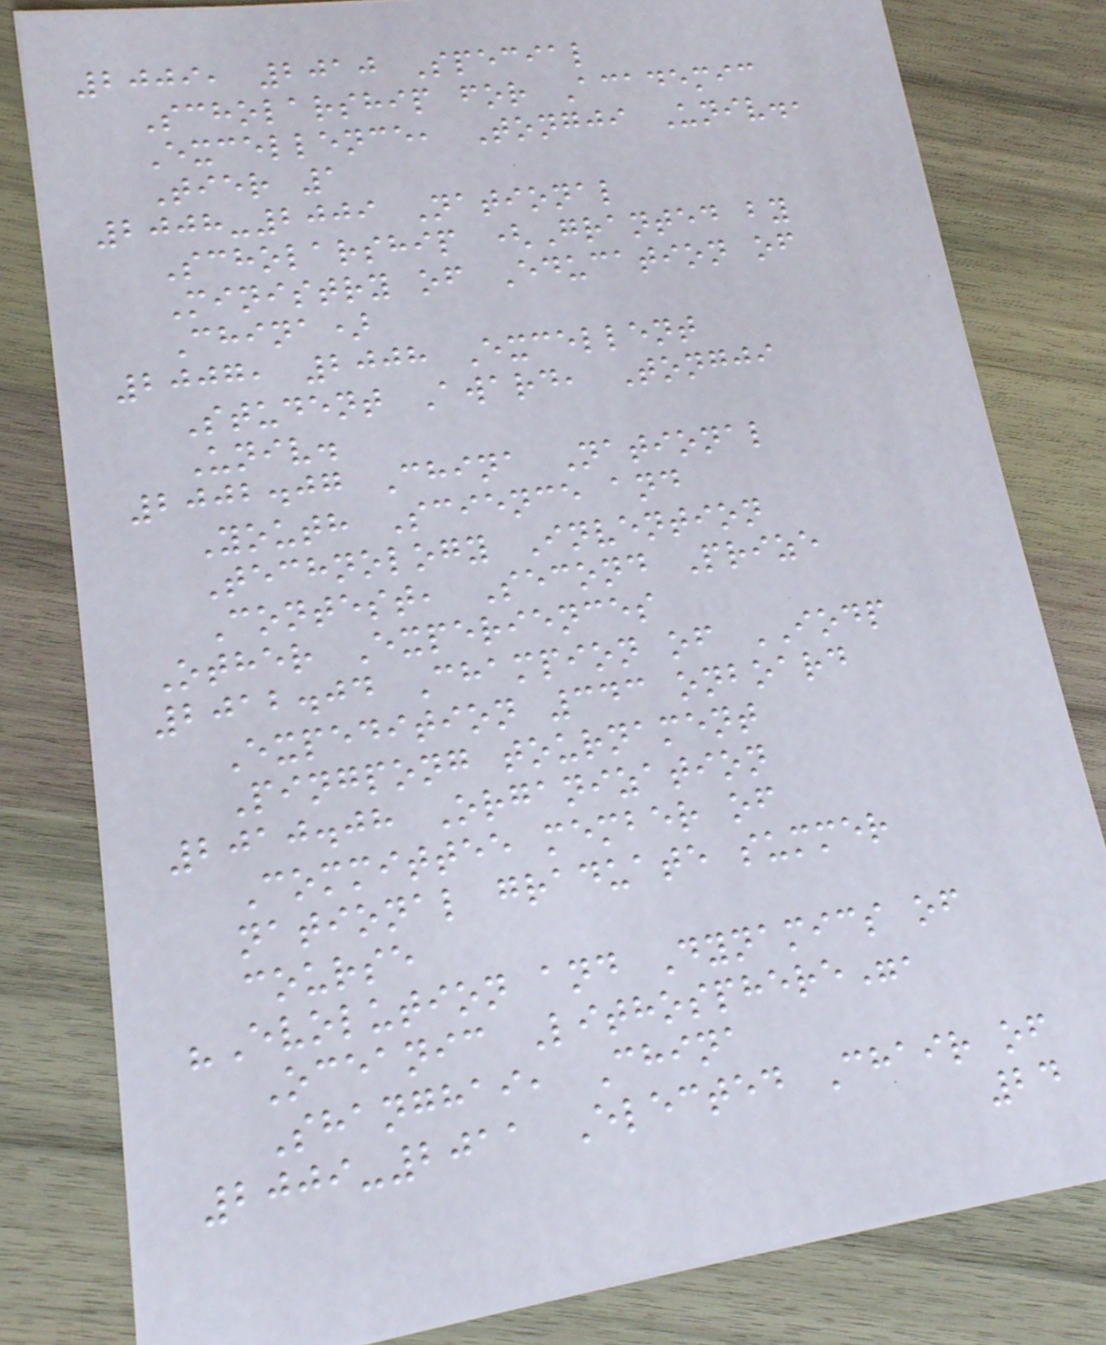2009, 2010 Special
Scholarship for Academic
Excellence, Tongji Univ.,
Tier 1
2008-2009 National
Scholarship (Granted by
Ministry of Education of
China)
2007, 2008 Excellent
Student Award, Tongji
Univ.
2002.07 China National
Youth Science and
Technology Invention
Contest, Second Prize
Other Experiences
2012.04 Champion of IODP
Expedition 343 onboard
Pingpong tournament
2010.08 Organization
Committee member of
national graduate summer
course
"Evolution and Dynamics of
Oceanic Lithosphere",
Shanghai, China
2009-2011 Elected Chair of
24
